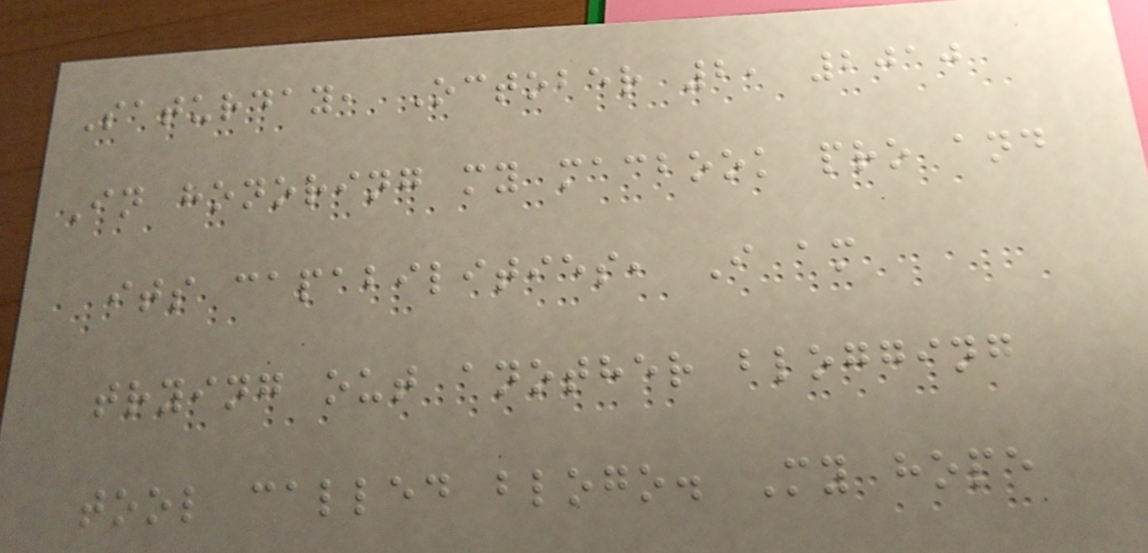Saturday, October 2, 2010
In honoring my macbook pro and
its capabilities, I am
trying out another blogging
tool called blogo. My hope
